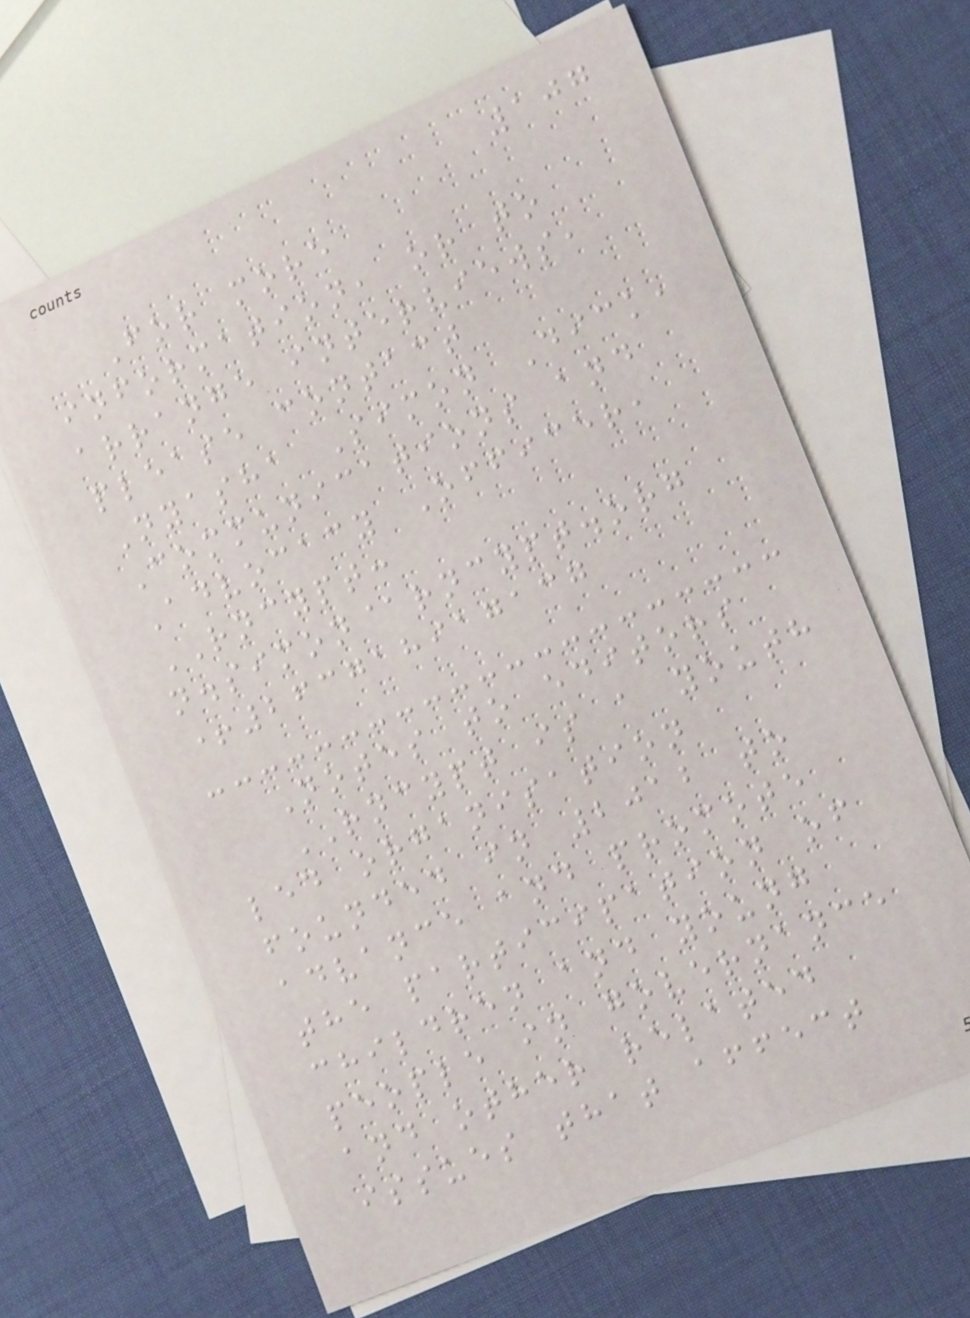107
For more
information, or to
arrange interviews,
please contact
Nyasha Simon Dick,
Communications and
Advocacy Officer,
RNCYPT:
n.simon@rncypt.org
+263718917137
Notes to editors
RNCYPT is a youth
led organisation
founded in 2012 to
advance and promote
the participation of
children and young
people in governance
and other related
issues that affect
